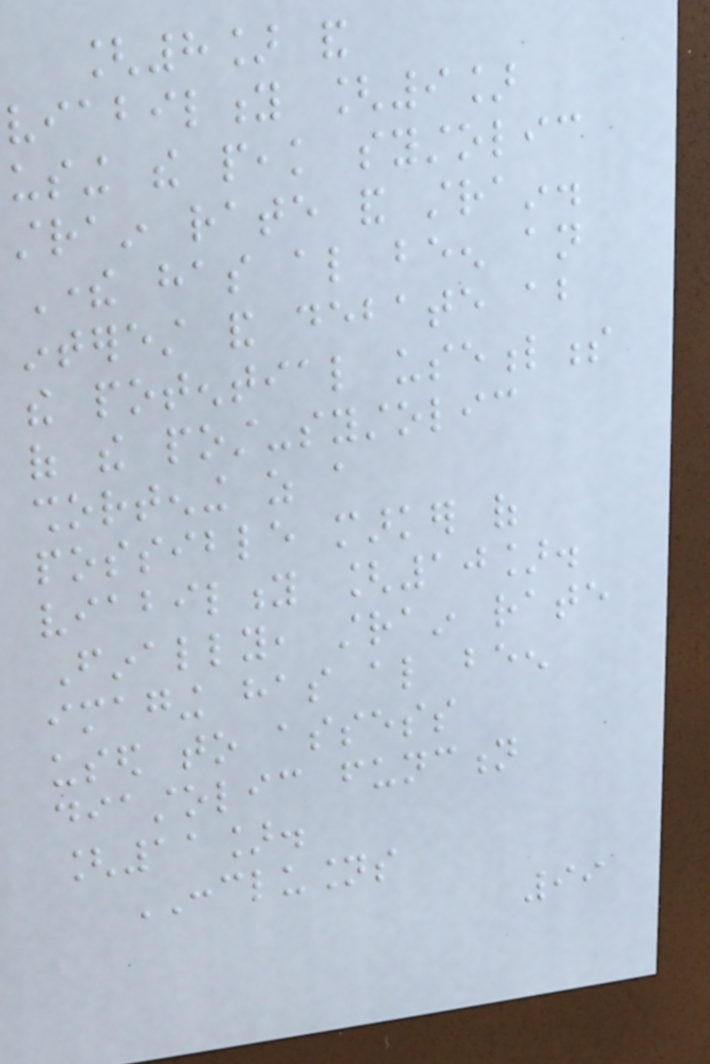[8] and
viability [9]
using the peak systolic
strain rate and strain.
There has also been an
interest and debate about
the potential usefulness
of the post-systolic
shortening as a
possible marker of
viability [10].
Finally, strain rate
imaging has also been
used to assess
diastolic function
[11].
CONCLUSIONS
99
